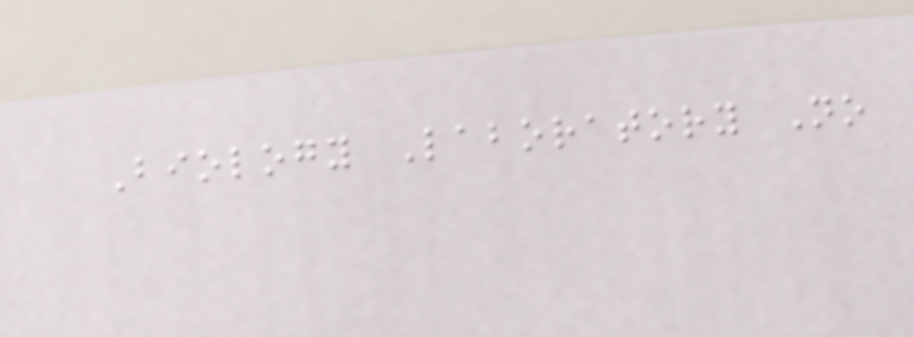Biology Laboratory No
